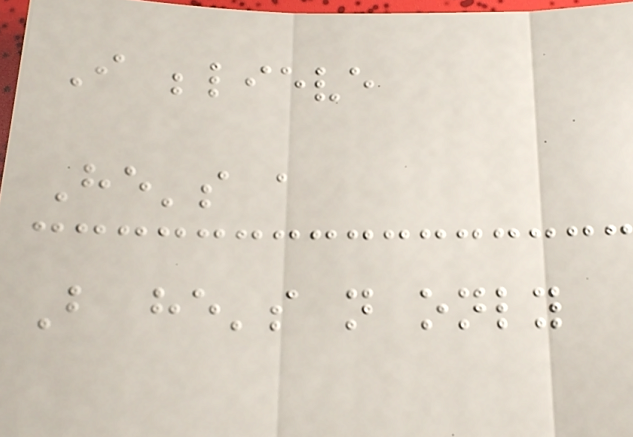I believe
He's a
But he's not only
